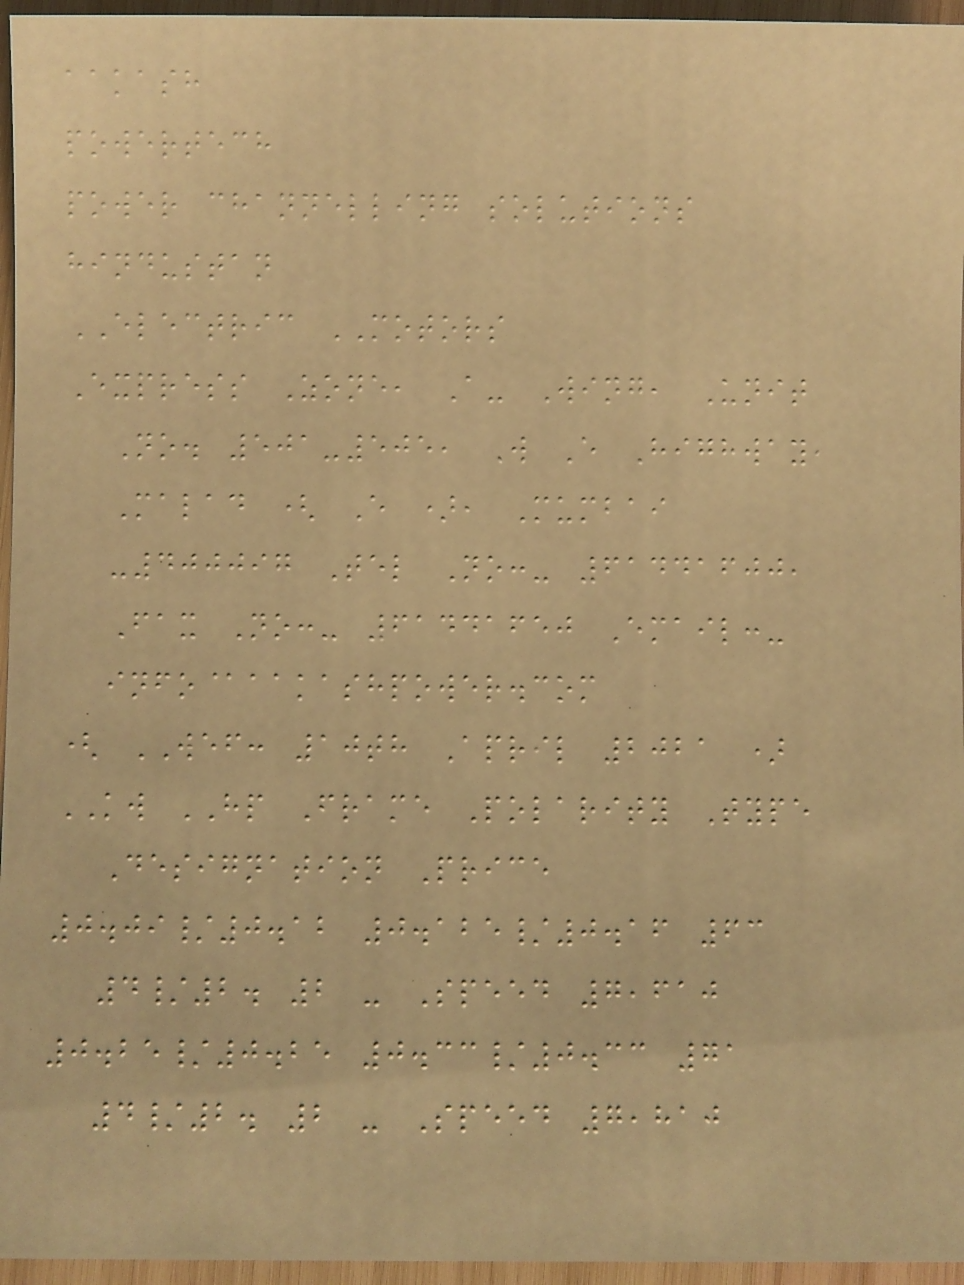aakash
powertech
power channelling solutions
hindustan
ELECTRIC MOTORS
Express Zone, A- Wing, Unit
No. 501-505, W E Highway,
Malad ( E ), Mumbai
-400097 Tel No:- 61441600,
Fax No:- 61441650 Email:-
info@aakashpower.com
( WEF: 10th April 2021 )
KW HP Frame Polarity Type
Designation Price
0.09/0.12 0.125/0.16 63
4/2. 2 - Speed 7,610
0.25/0.25 0.33/0.33 71
4/2. 2 - Speed 7,810
